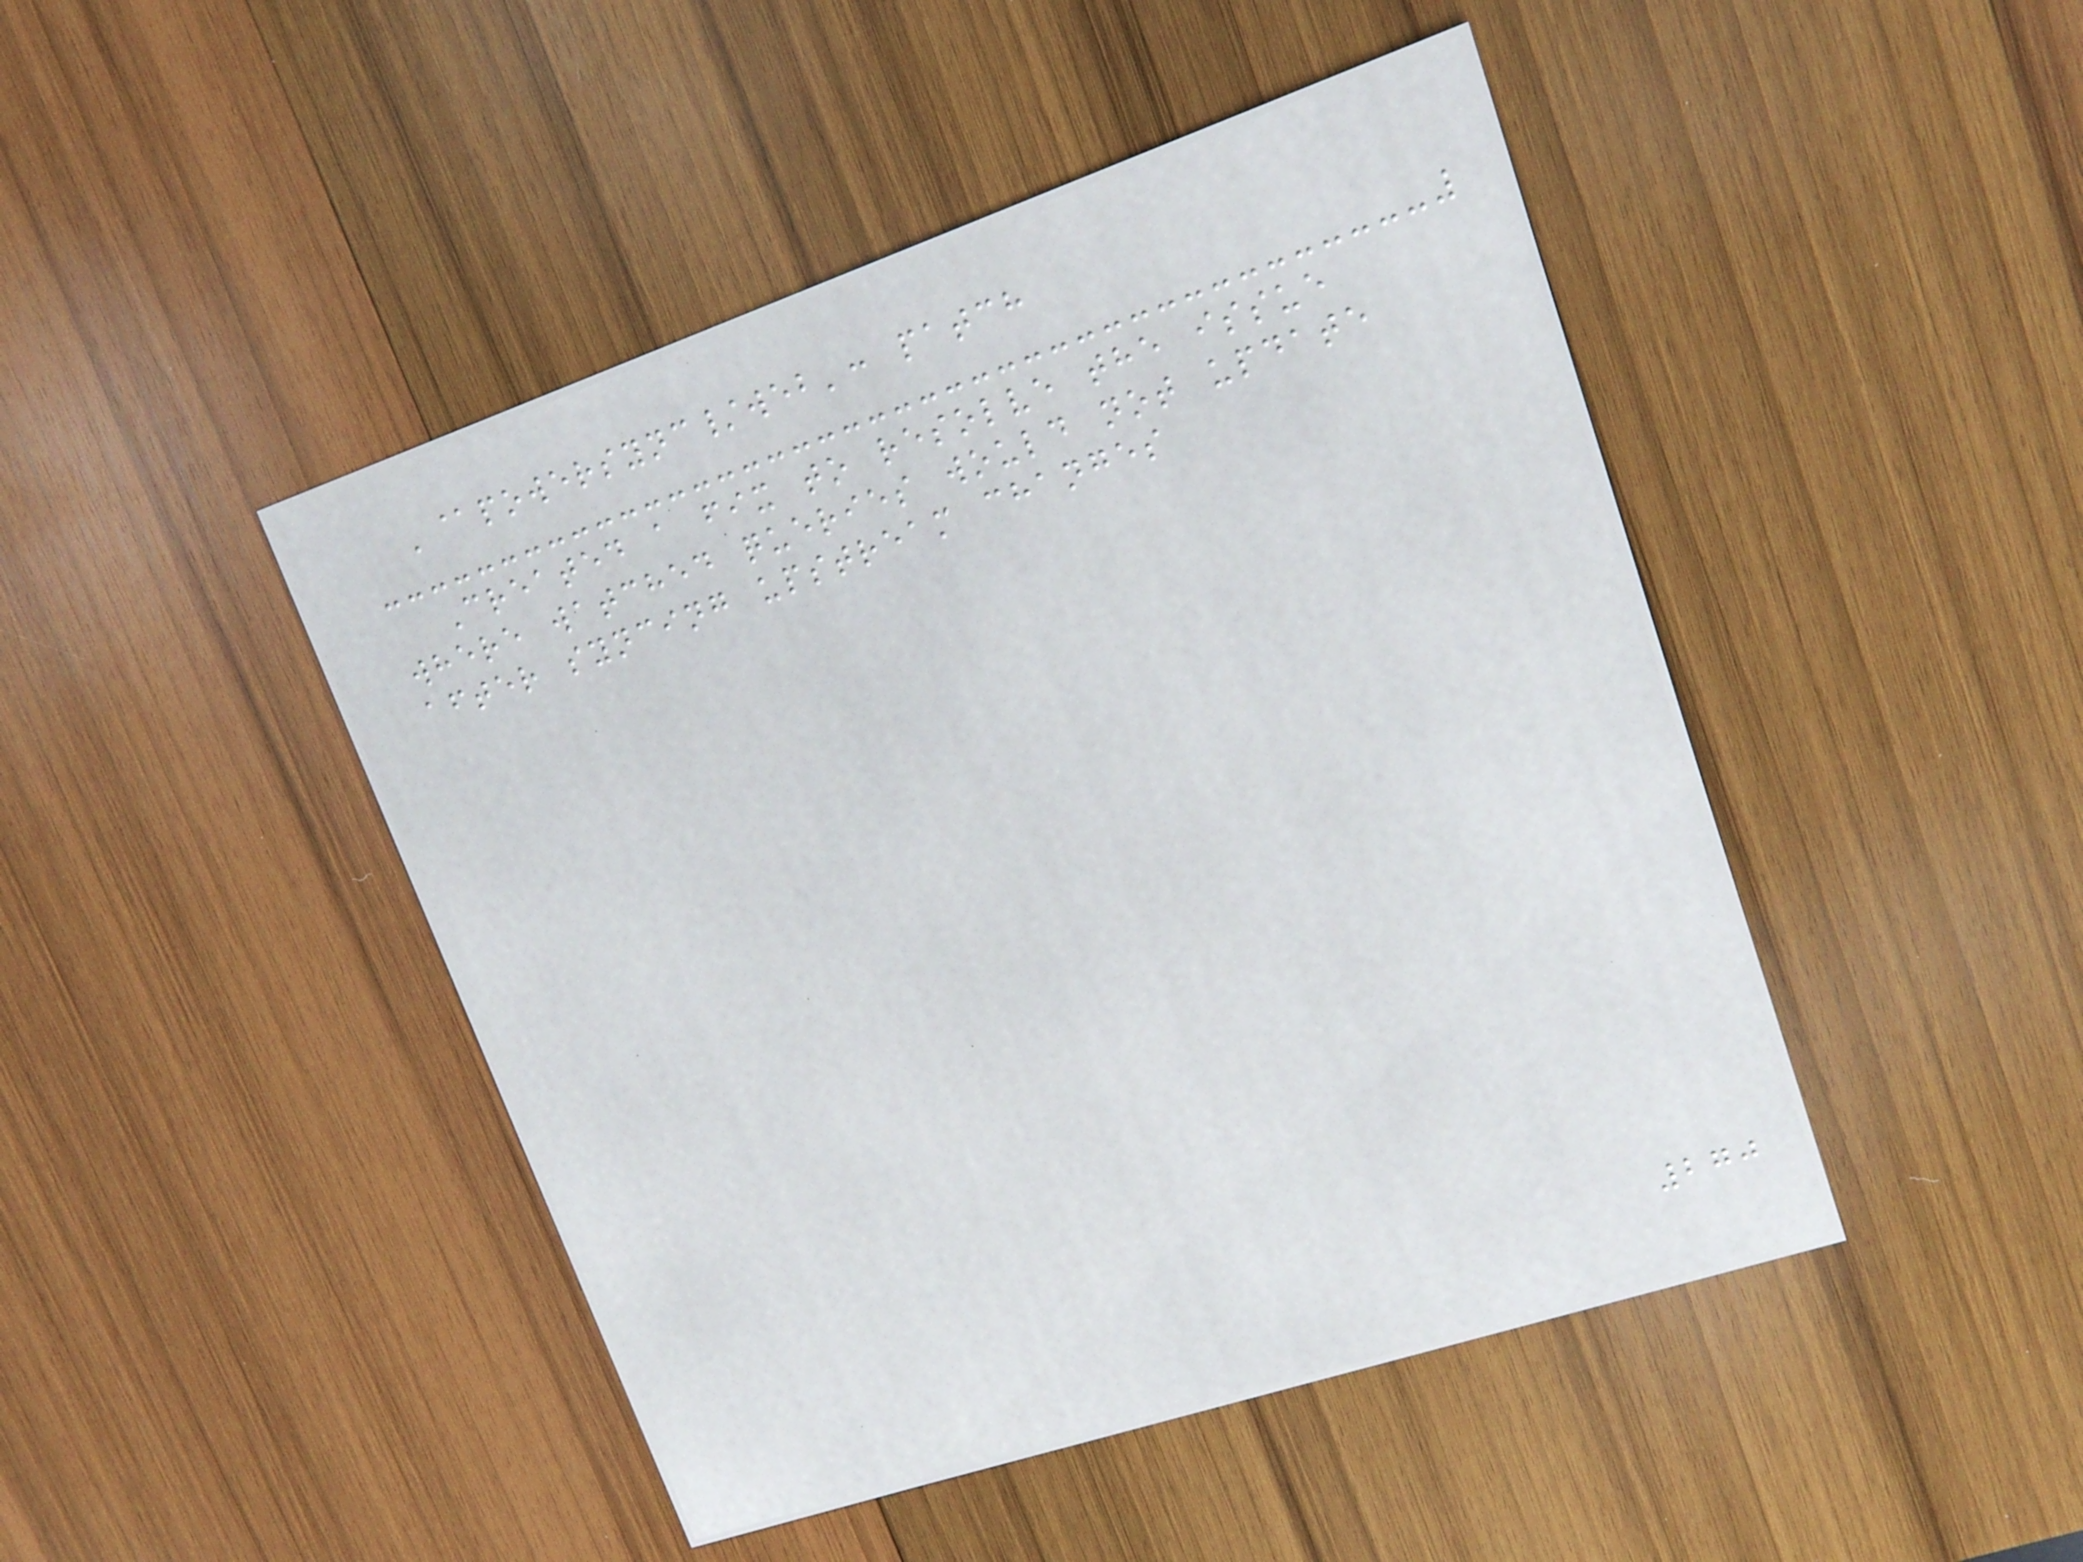'@powersync/web': patch
Created a fix to resolve the issue
where watched queries would not update
after syncing upstream changes
270
